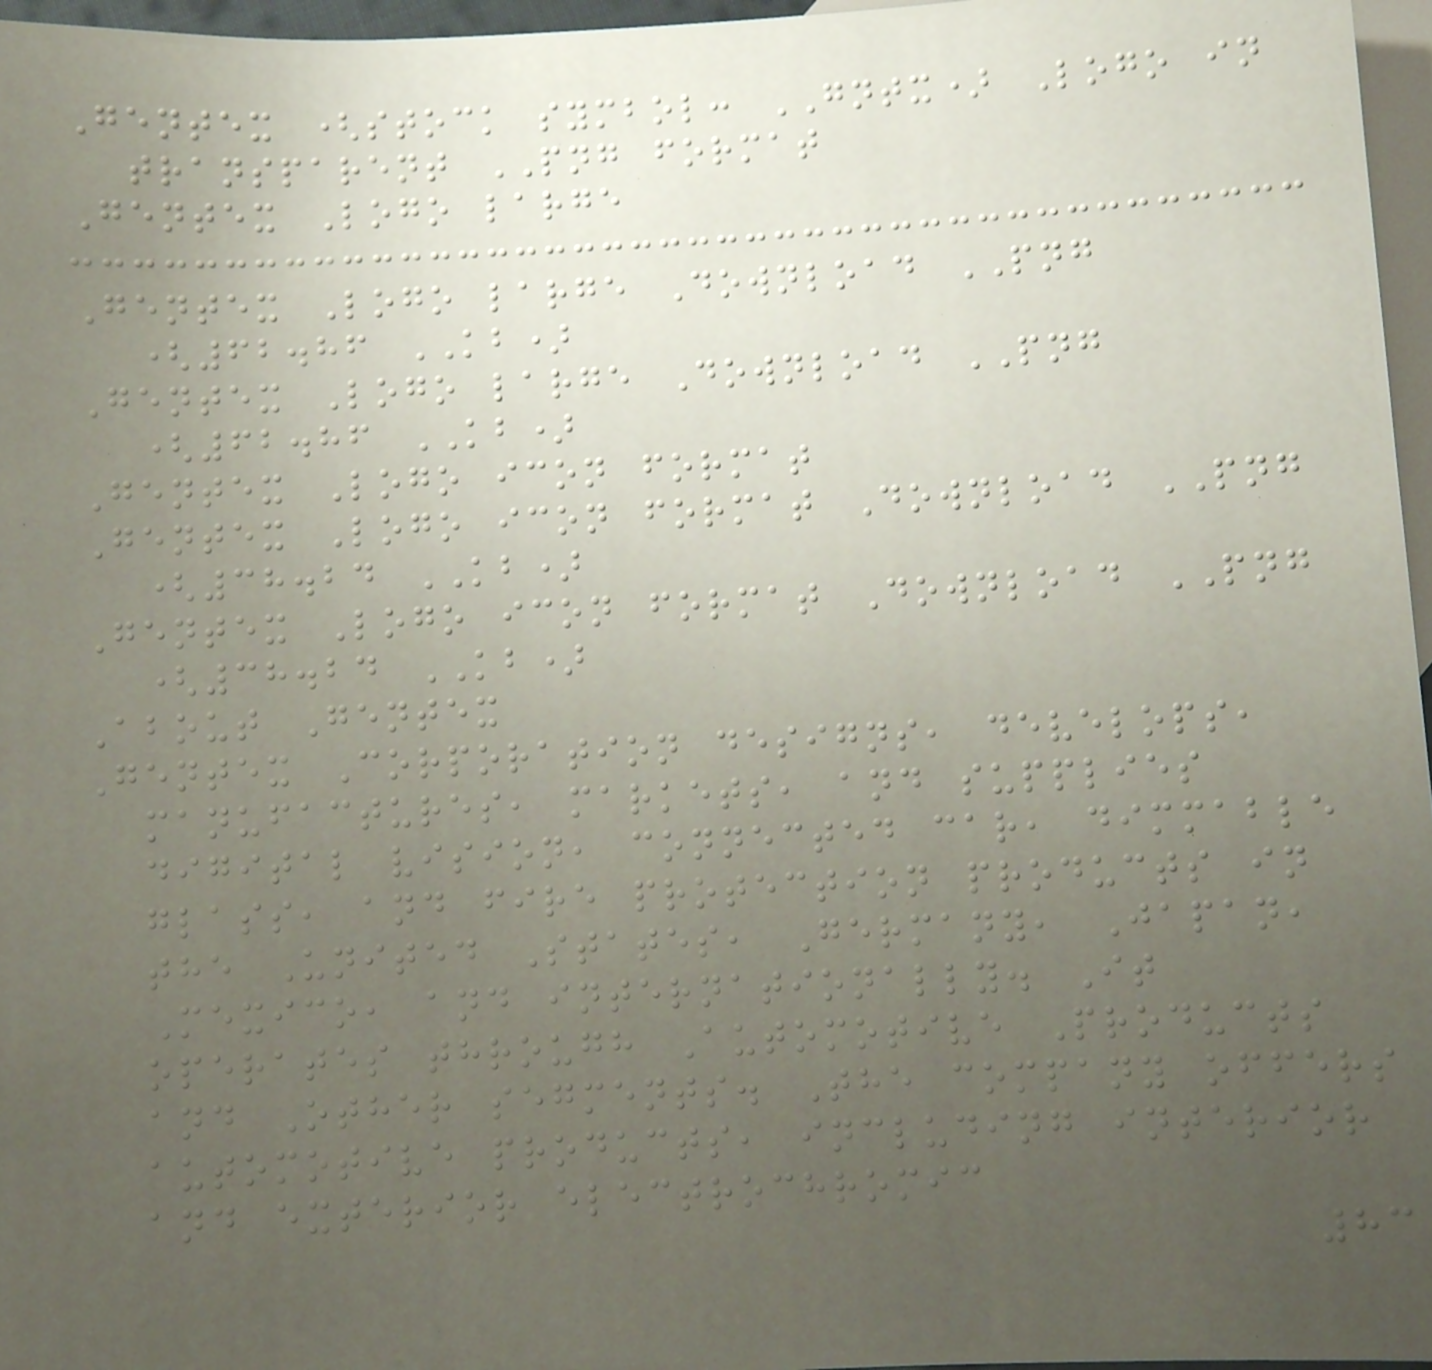Gentex (stock symbol: GNTX) Logo in
transparent PNG format
Gentex Logo large
Gentex Logo large Download PNG
(62.86 KB)
Gentex Logo large Download PNG
(62.86 KB)
Gentex Logo icon format
Gentex Logo icon format Download PNG
(38.24 KB)
Gentex Logo icon format Download PNG
(38.24 KB)
About Gentex
Gentex Corporation designs, develops,
manufactures, markets, and supplies
digital vision, connected car, dimmable
glass, and fire protection products in
the United States, Germany, Japan,
Mexico, and internationally. It
operates through Automotive Products
and Other segments. The company offers
automotive products, including interior
and exterior electrochromic
83
